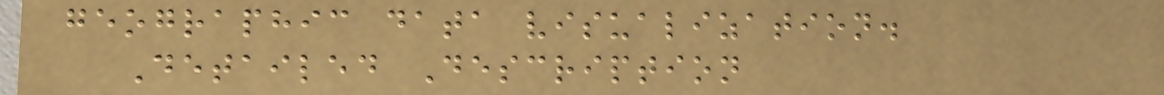geographic data visualization.
Detailed Description
